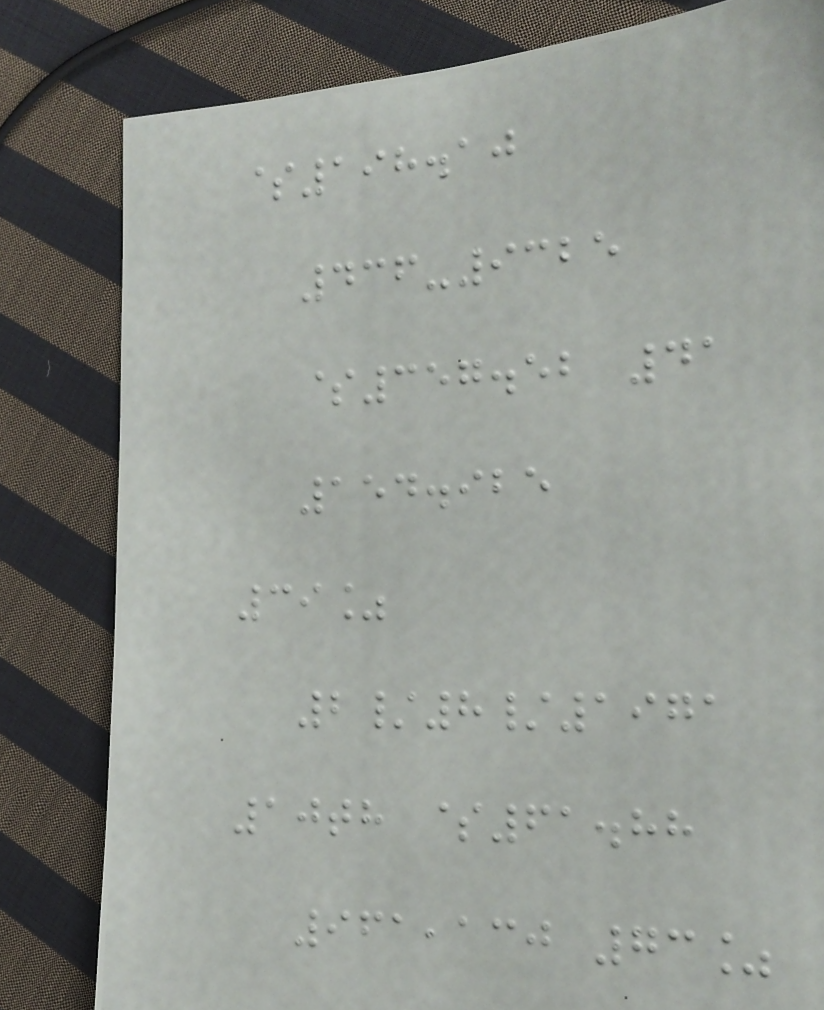$198.10
436-9325
$357.52 41
154.925
39%
2/8/1971
10th $61.88
961,130 73%
